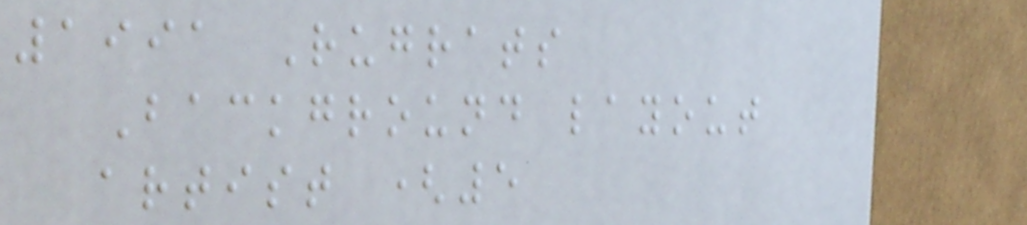1991 Rugrats
Background layout
artist (5
